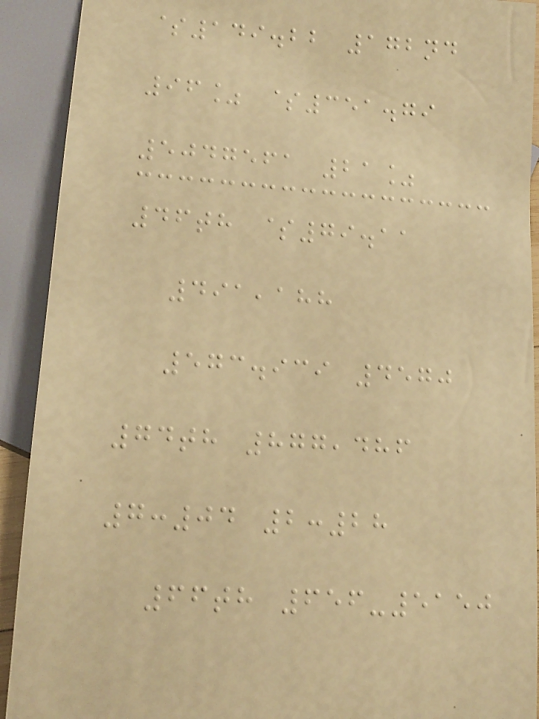$149.22 172nd
96% $351.79
5047561 21%
46th $79.11
491,188
573.939 4570
74th 877,486
7:04 2:28
66th 656-5150
